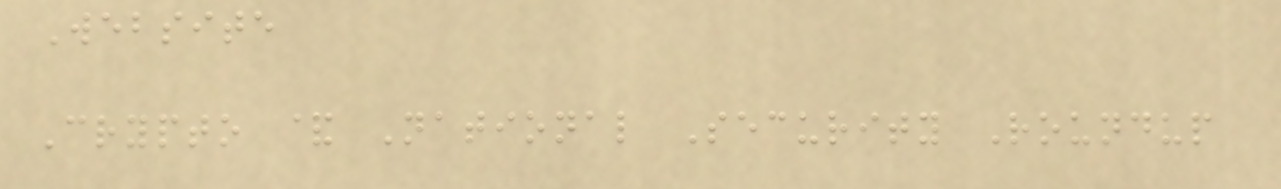Website
Crypto & National Security Roundup
